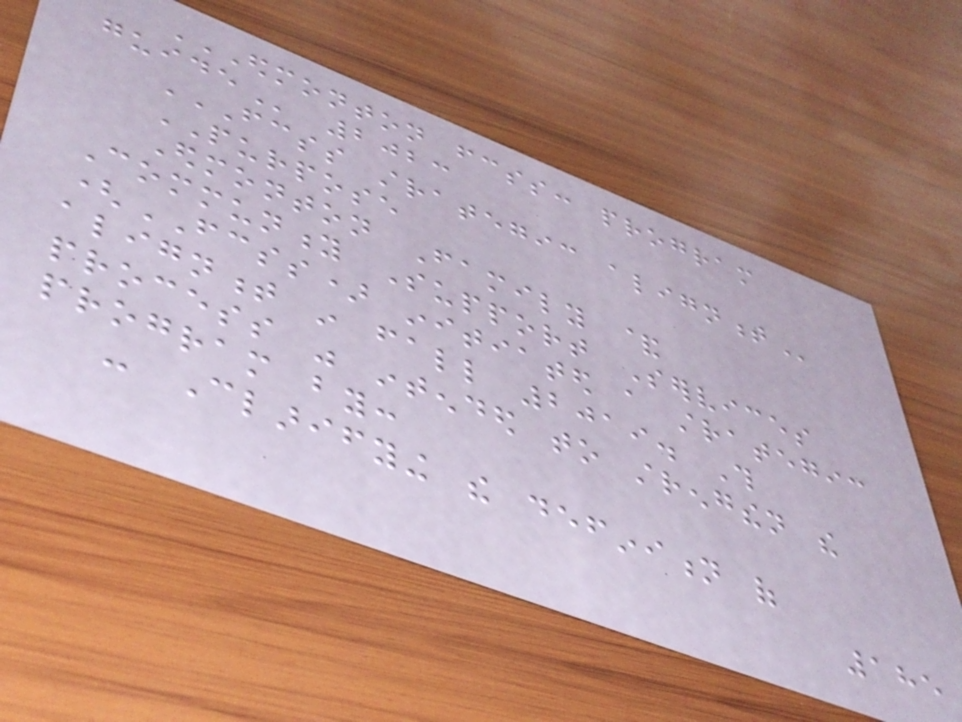EDMONTON FCSS: PROGRAM
GUIDE 2023
FCSS STRATEGIC ALIGNMENT
PURPOSE
Edmonton Family &
Community Support Services
(FCSS) initiated a strategic
alignment in fall 2019. This
process was intended to strengthen the
program by:
- Clarifying the definition of
185
